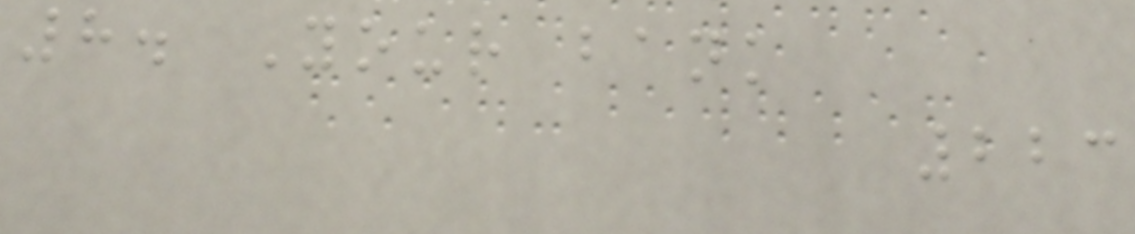8. Your bank
223
